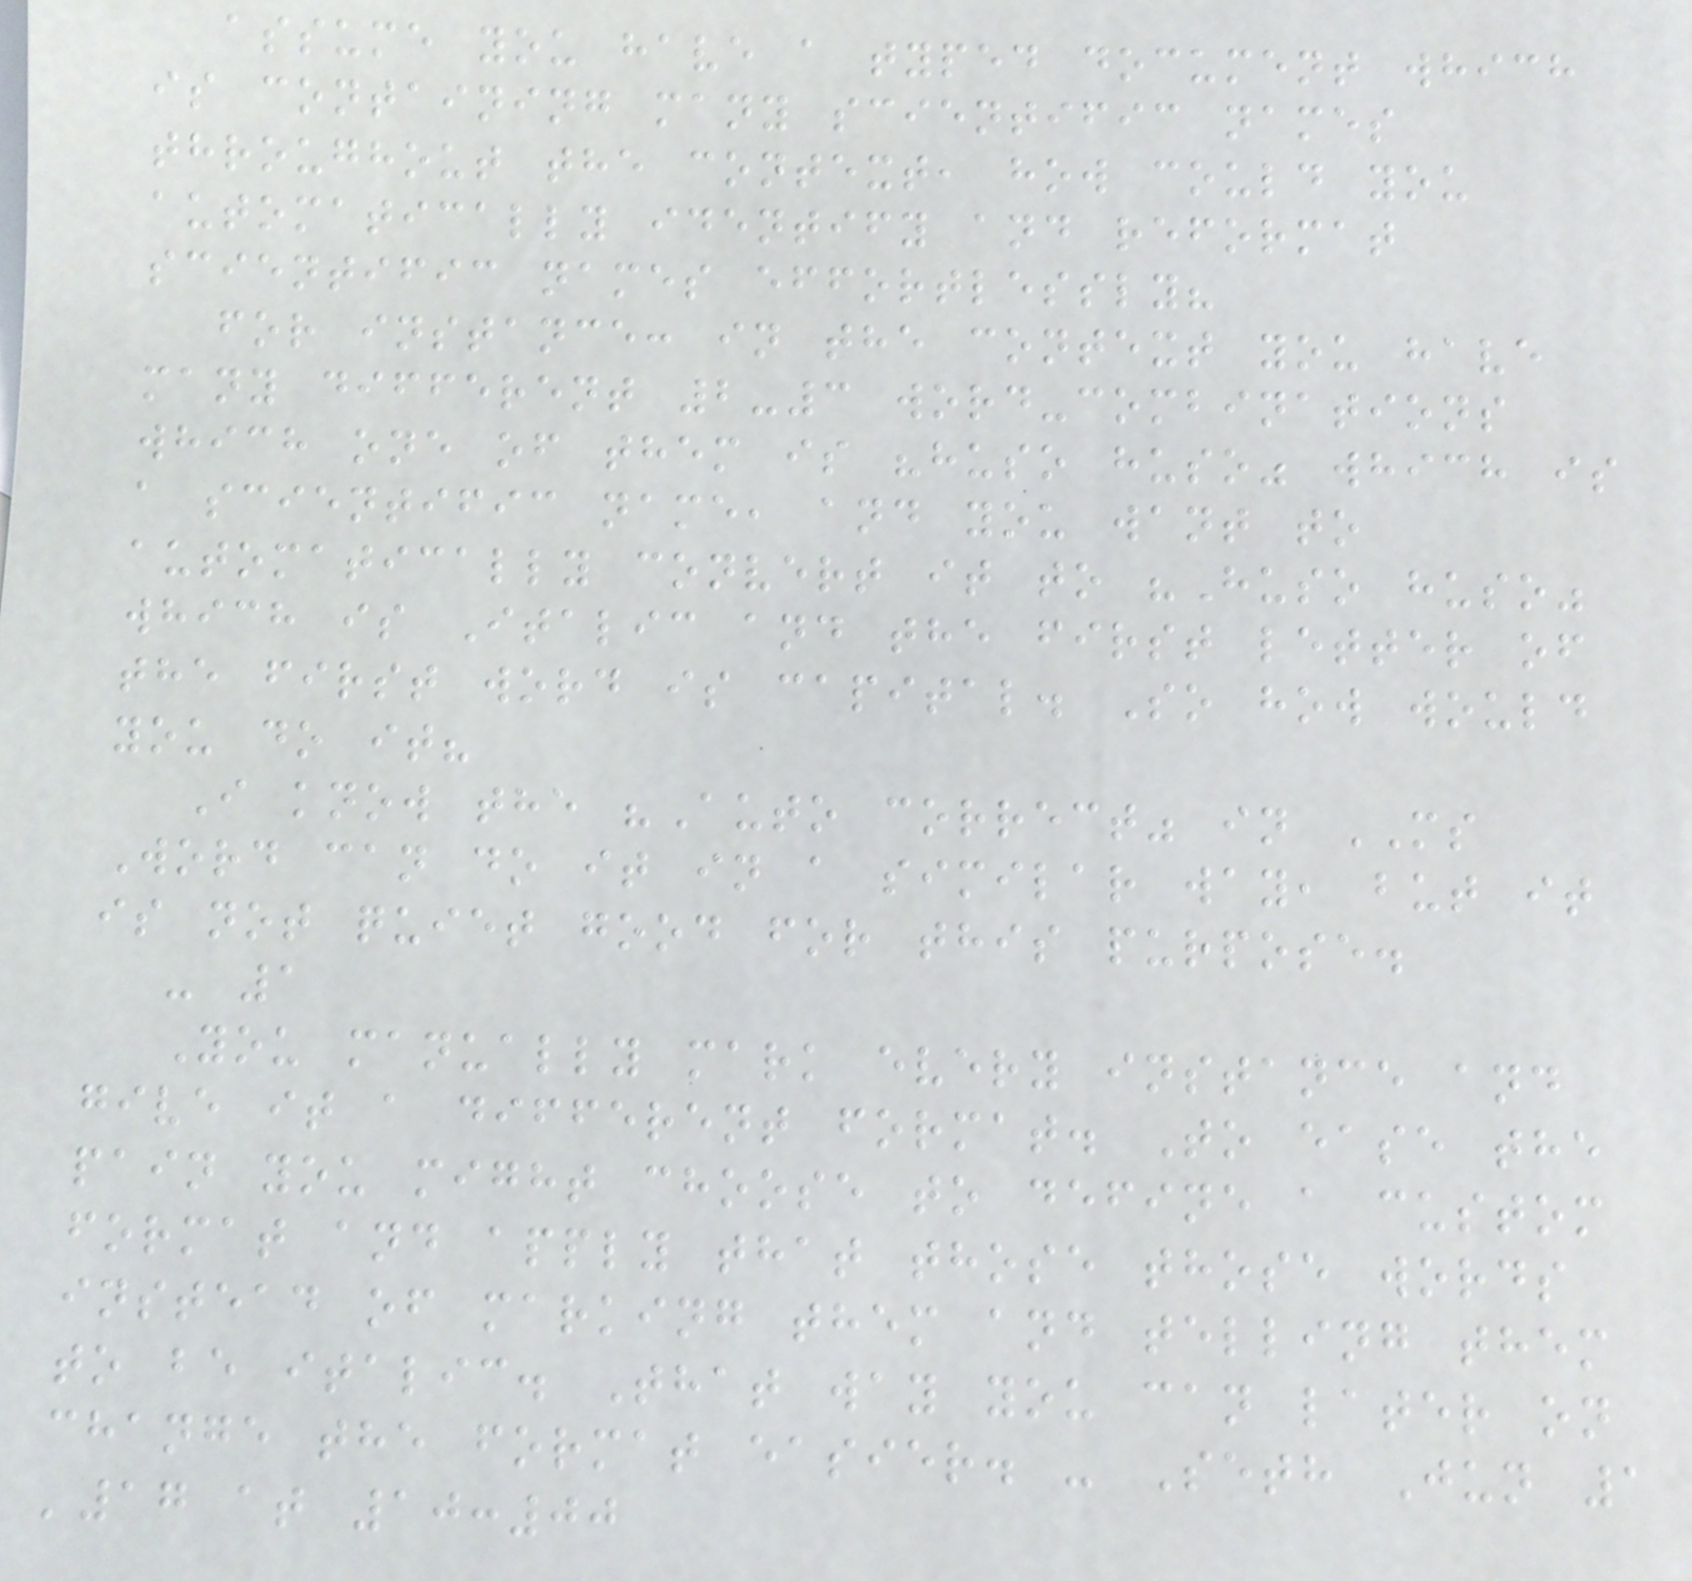assume you have a typed document which
is containing many scientific names
throughout the context, how could you
automatically identify and reformat
scientific names effortlessly?
for instance: in the context you have
many different 2-3 word-combinations
which one of them is "huso huso" which is
a scientific name, and you want to
automatically convert it to "Huso huso"
which is Italic and the first letter of
the first word is capital. So how would
you do it?
I know the "Auto correct" in MS
Word can do it in a similar way, but it
is not quiet good for this purpose.
- 1
You manually mark every instance and
give it a different format. To ease the
pain you might choose to define a custom
format and apply that those those words
instead of marking them and telling them
to be italic. That way you can later on
change the format easier. - Seth Jun 1
'17 at 10:00
